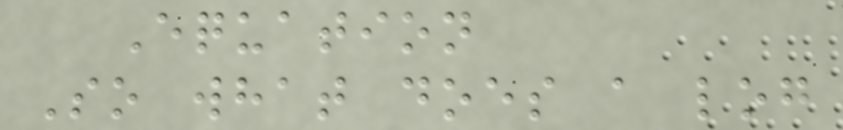Equation
So what does a log
